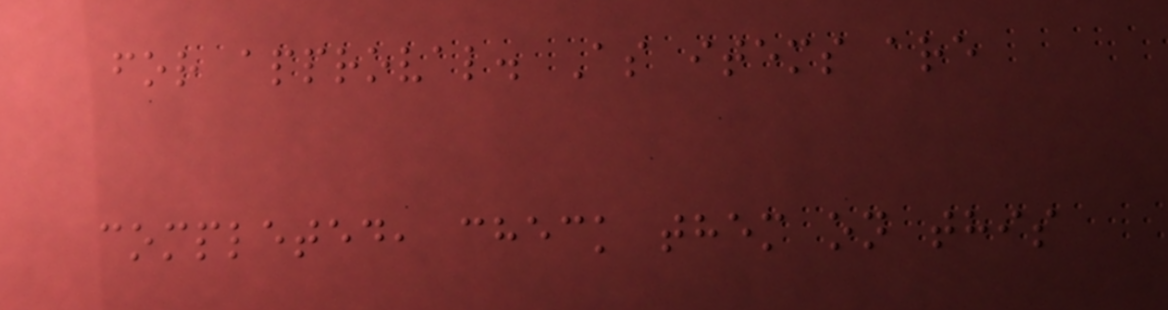for approval. As items are
completed, check them on this
